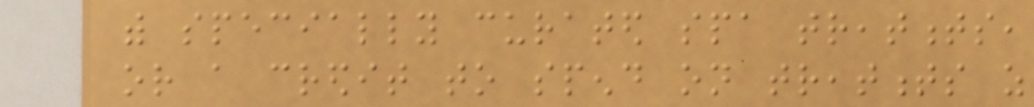with specially curated spa treatments,
or a credit to spend on treatments as
